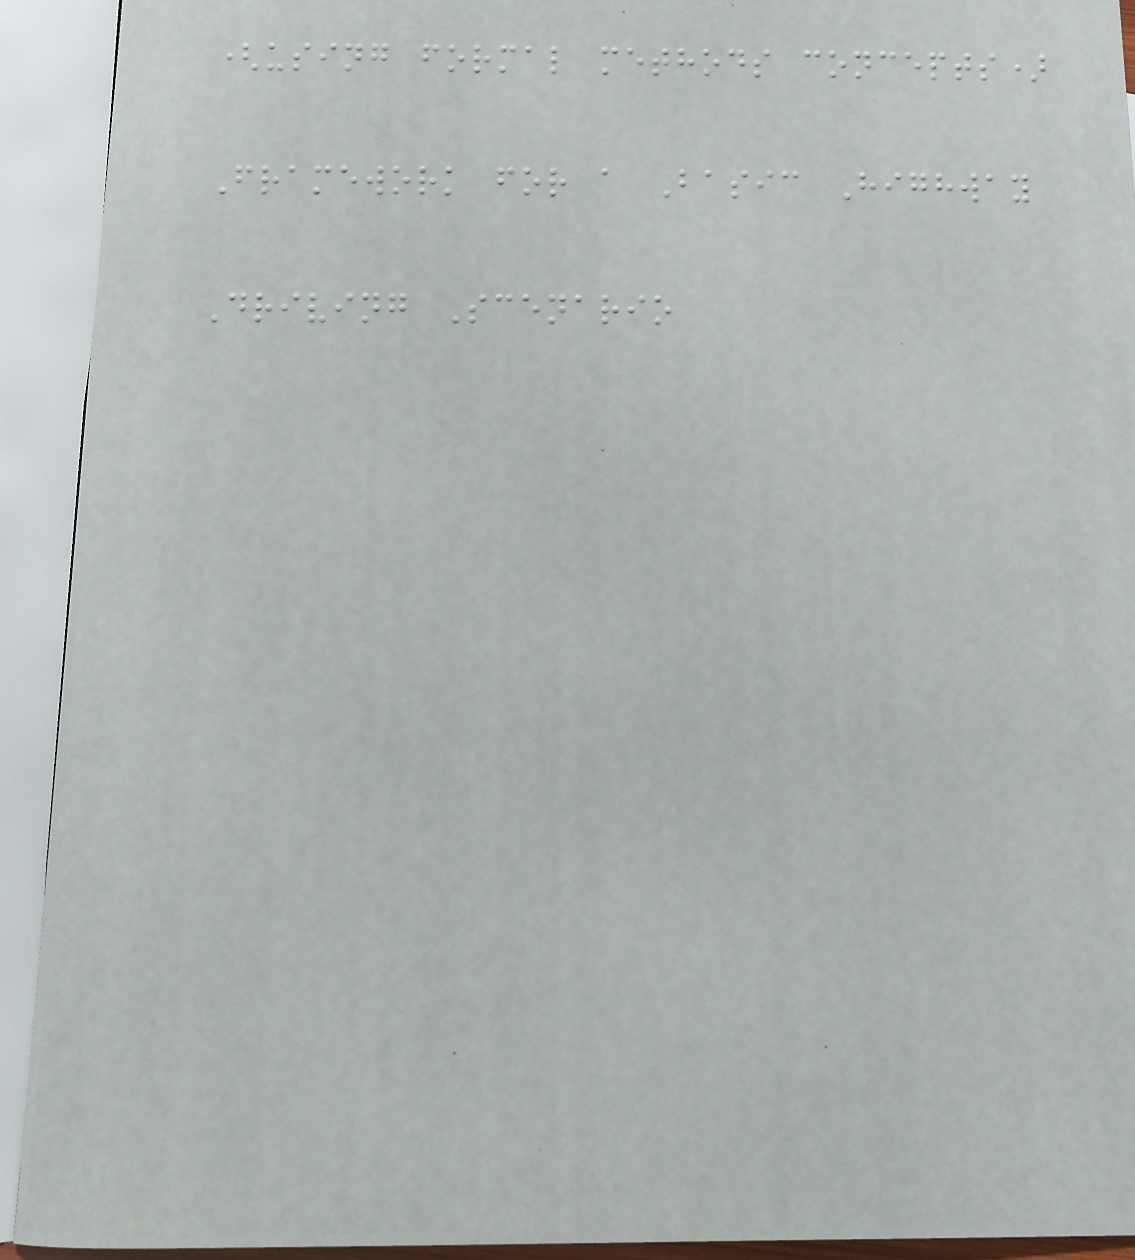(using formal methods concepts)
Framework for a Basic Highway
Driving Scenario
